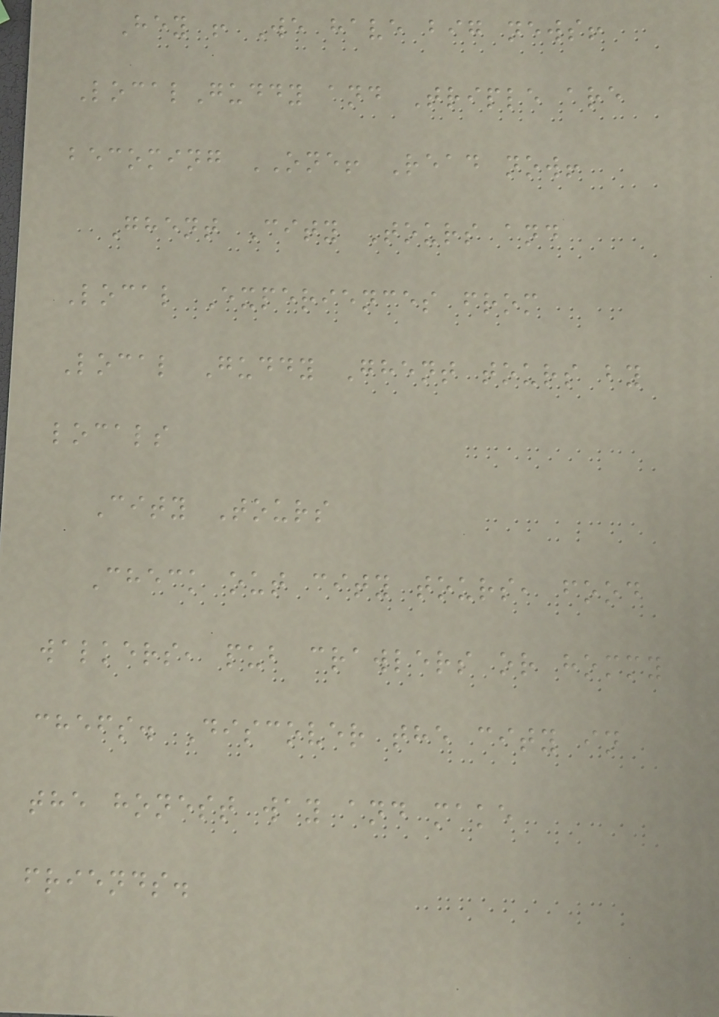Hey ! We have big news!
LocalGuddy and Triple are
becoming ONE! Read now!
Ghent City Tours and
Local Experiences from
Local Guddy Ghent tours by
locals
City Tours
Check out city tours, food
walkers, pub crawlers or hommy
chefs. Discover the city in
the honest way and make
friends.
